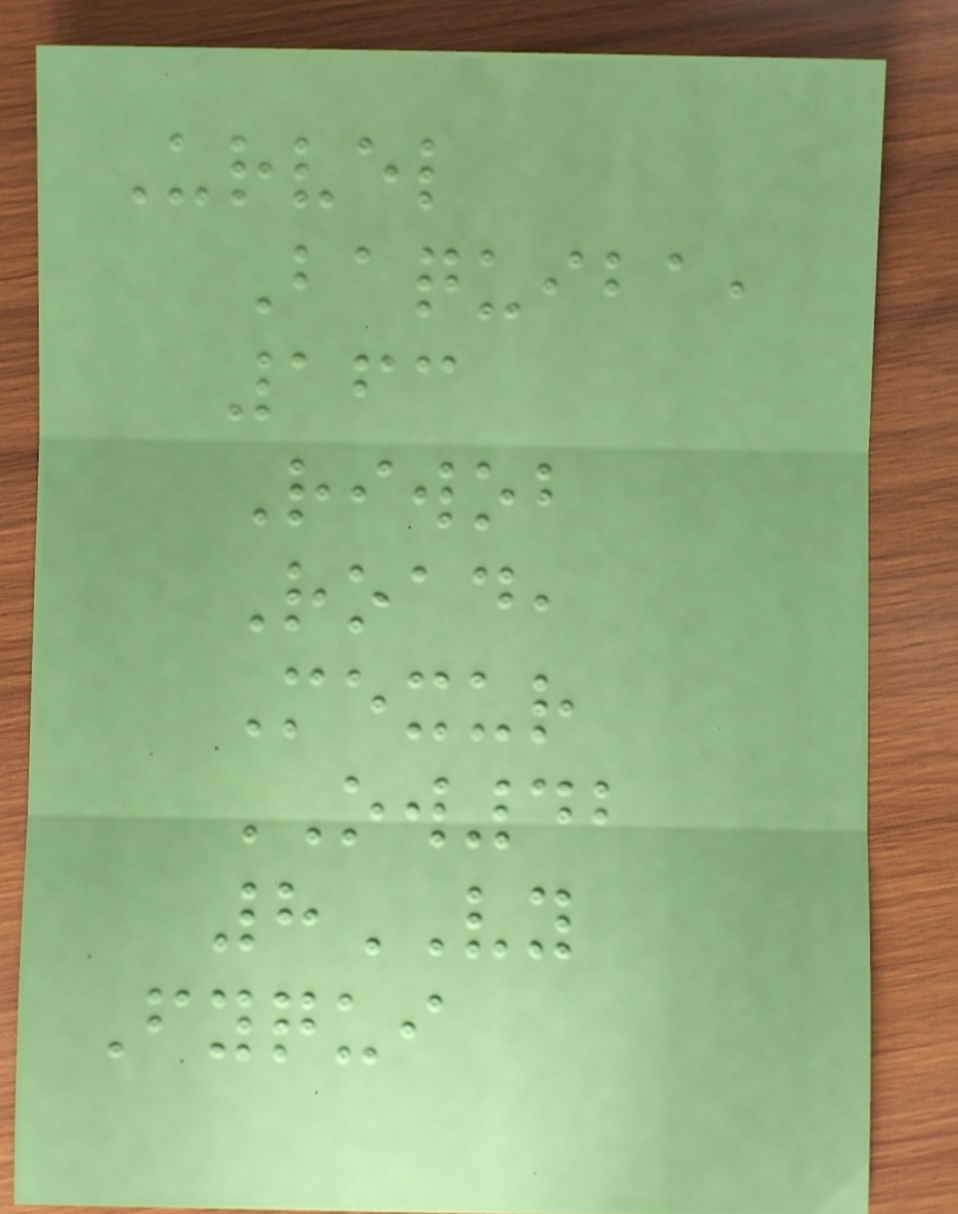Urvel
Baquiba,
163
Riwob
Road,
Mexur
OW42
8VY
Fyqui
